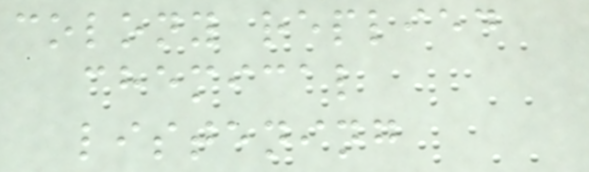colony replied
chemical
listening
